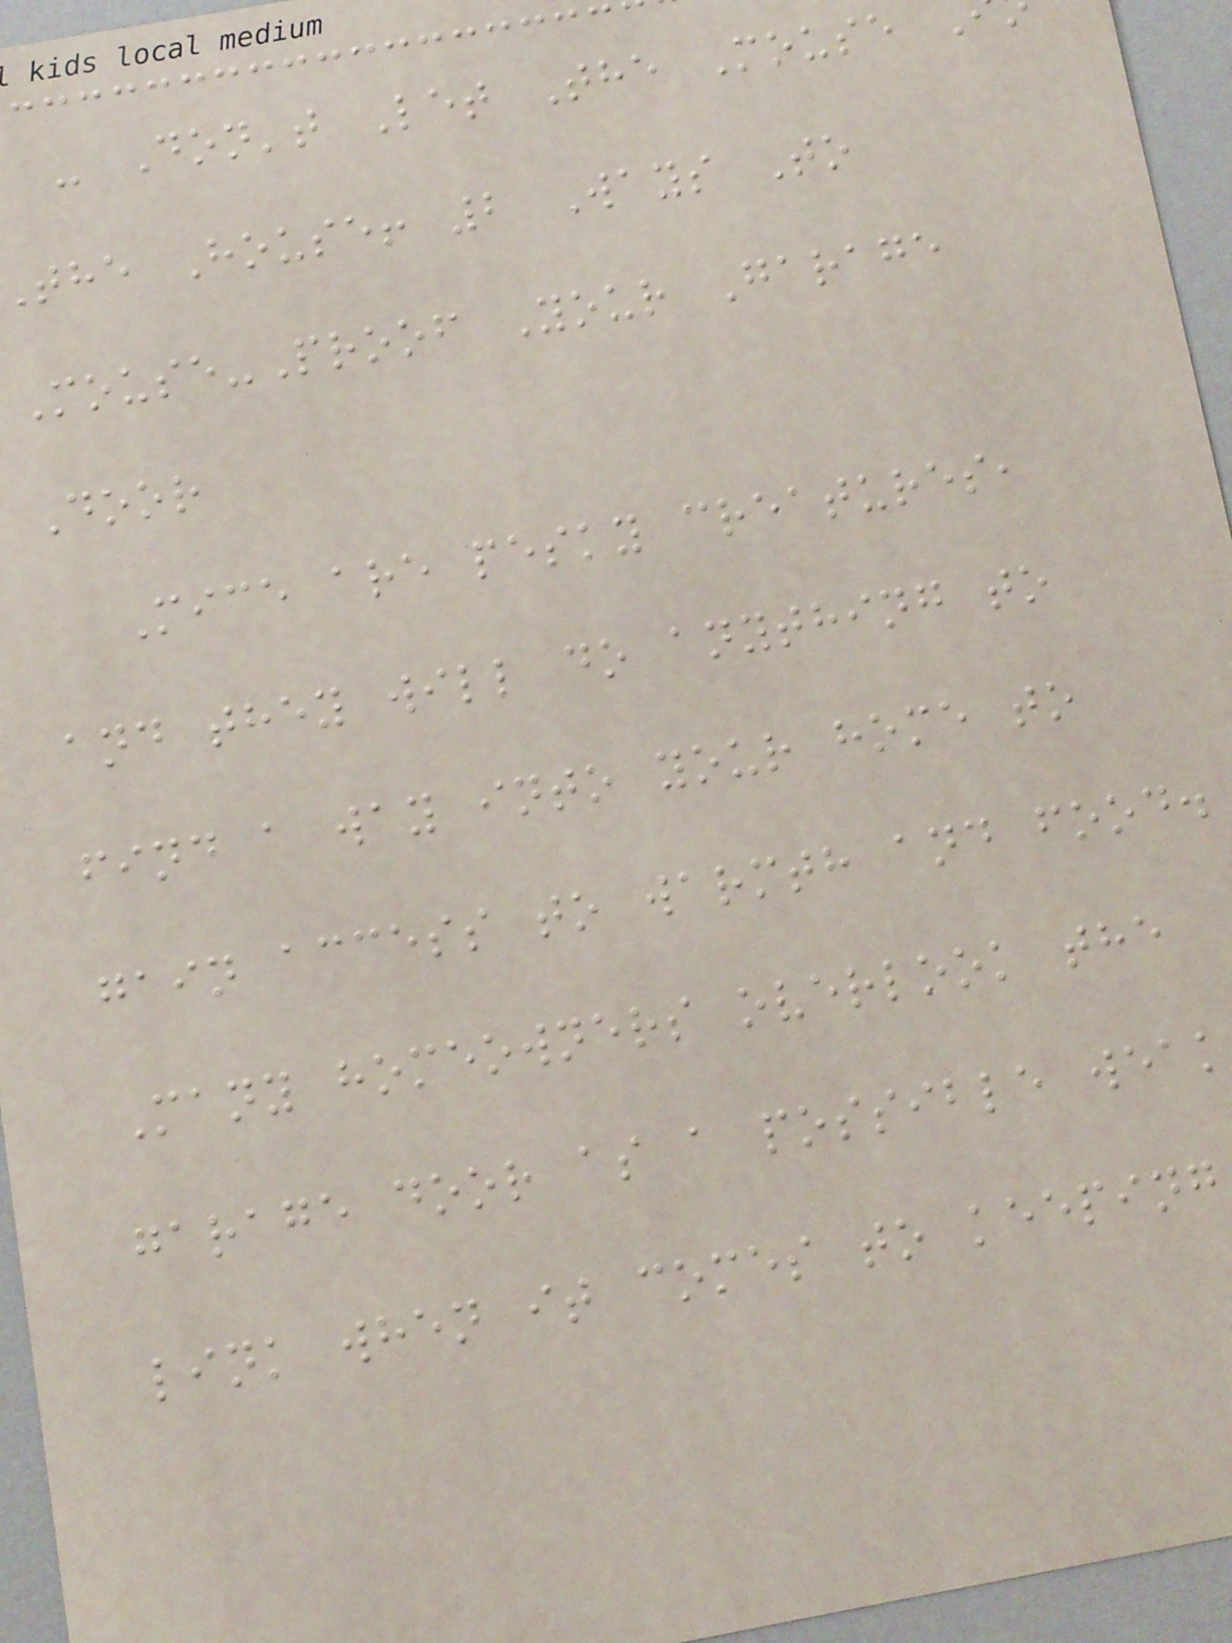- Don't Let The Mouse
the House! 2 Ways To
Mouse-Proof Your Garage
Door
Mice are pesky creatures,
and they will do anything to
find a way into your home to
gain access to warmth and food.
Many homeowners overlook the
garage door as a possible weak
link when it comes to keeping
